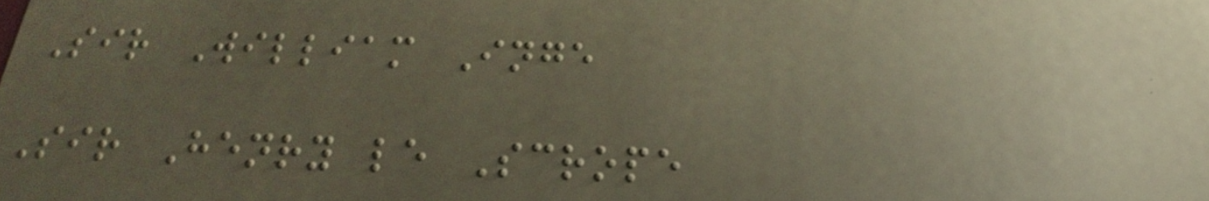Sir William Inge
Sir Henry le Scrope
